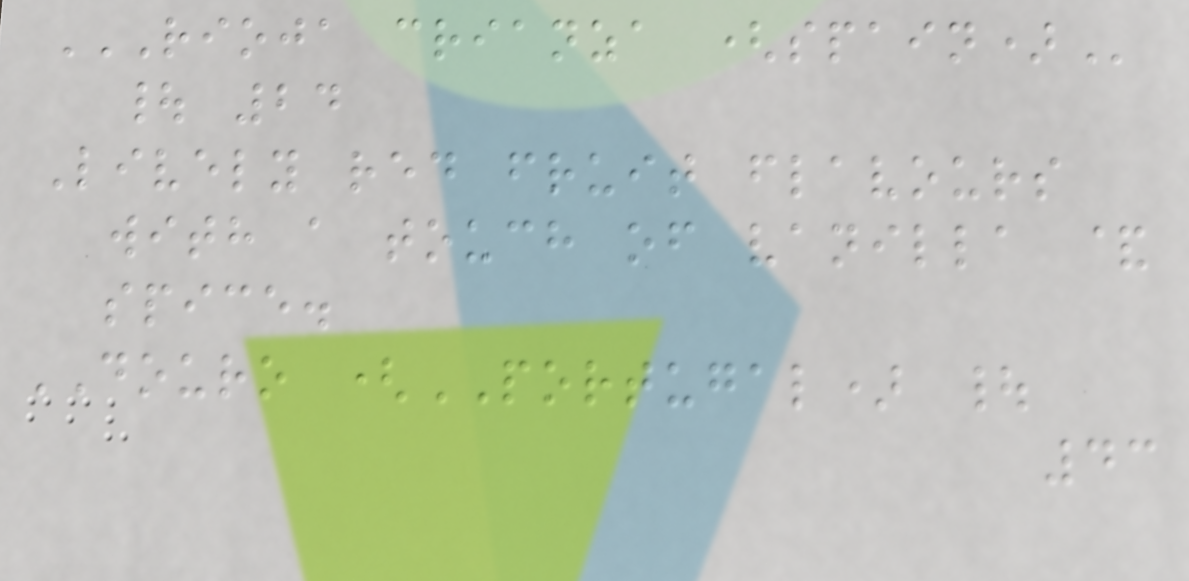RIOJA CRIANZA (SPAIN)
| 24
Lively red fruit flavours
with a touch of vanilla &
spice.
DOURO (PORTUGAL) |
43
